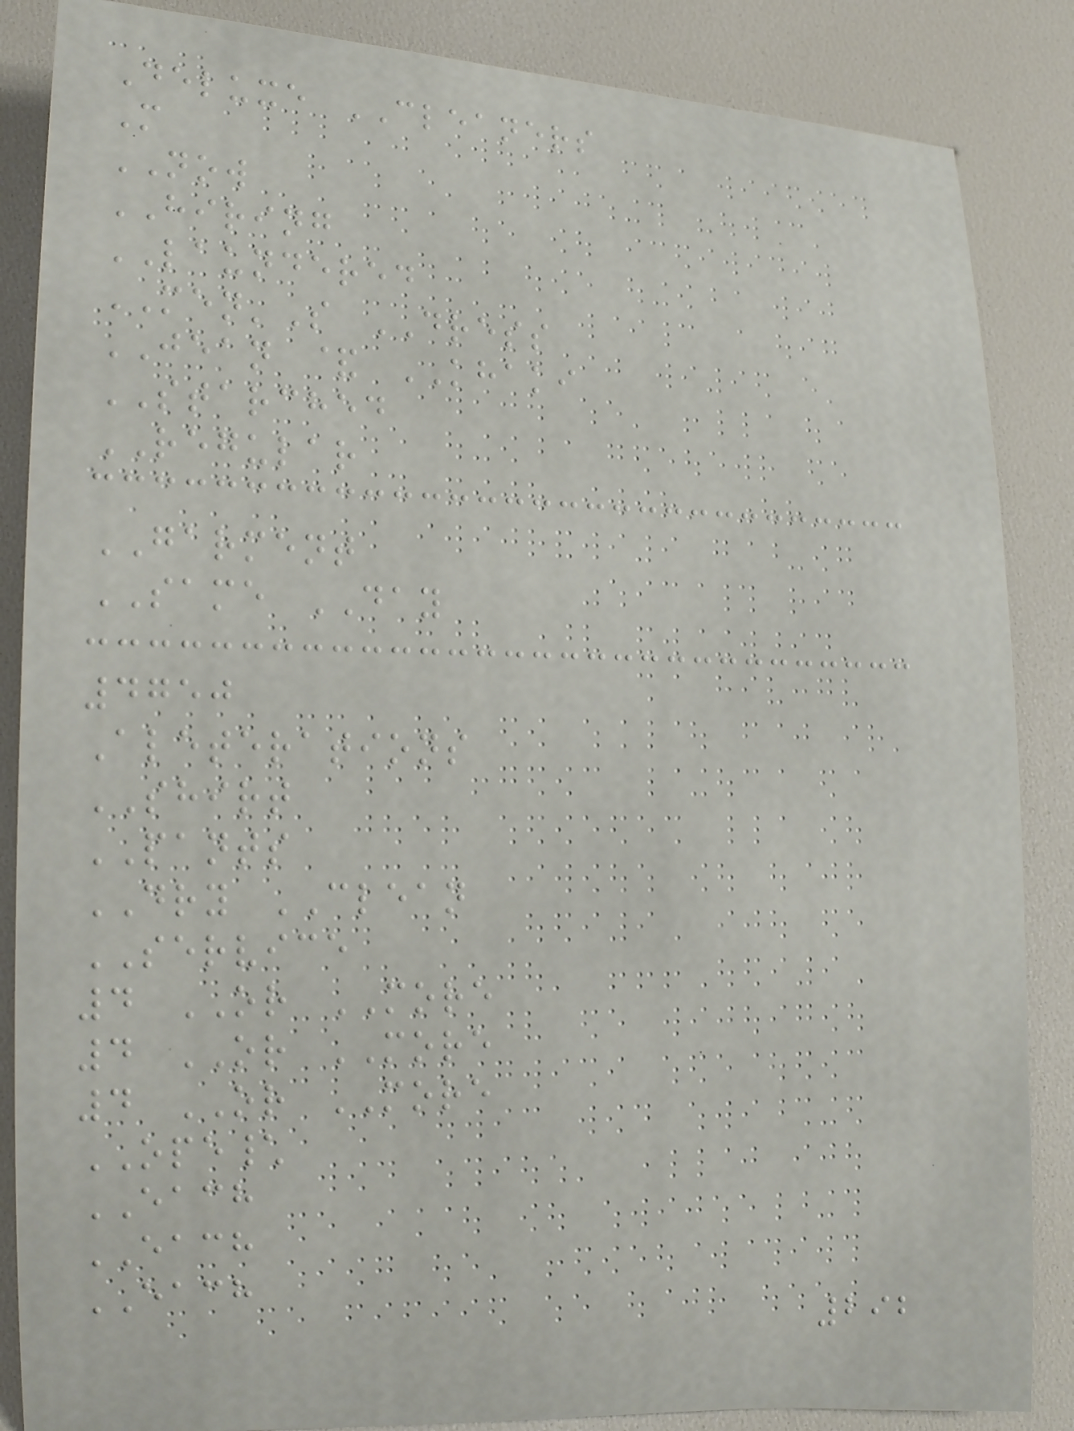Deluxe CLEANERS
M
NOW
HIRING
LAUNDERED
MEN'S DRESS
JEAN & KHAKI
STARCHED
REGULAR
GARMENT
SAME DAY
4750
Aleterations
SHIRT
PANTS
DRY CLEAN
SERVICE
4 OR MORE
4 OR MORE
4 OR MORE
OPE\
EACH
EACH
EACH
292
